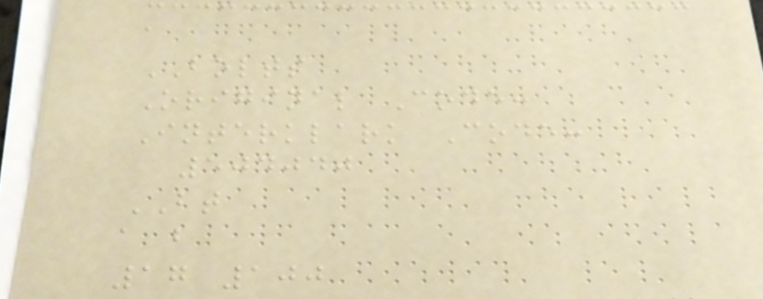a
BOLTS
Original Code:
Interklark Code:
504040
BT
a b
17 100
